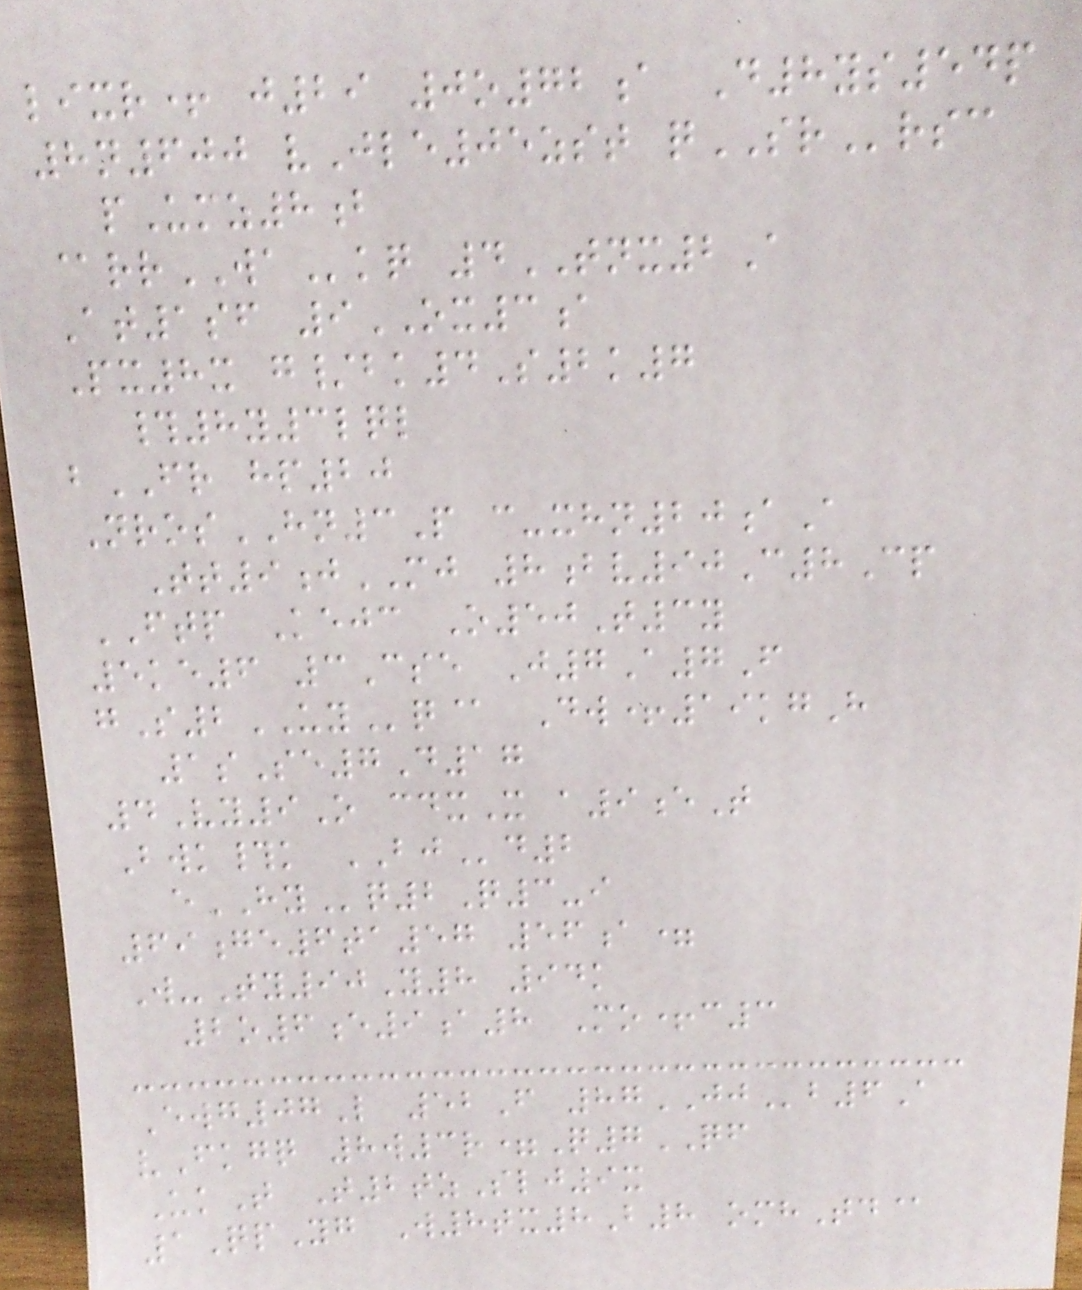lixr+ j29 0o72a D8ys54p
8n600 vJle05zst qSRrsc
pUmz8b
@rrWAkq 4TNX2A
At1sf 9OX3a
Px8x g/bk4S2k7
#8y3lql
bFR hp20
NrosHN3P c-xhn20aA
Tt9jMJ 8bv90C8Cp
FTP Kejc O50T3y
5ke6 3Cse J7A7F
gS2UYq@ Dw+19kgH
1sSe7D17
4Vy9O cdxX a9eT
Bwk#k BJd2
eHYq2Q3-i
69ge6ta57 56a=
W-Ty90Y8 94k
2o6e9a8 Mo+c3
Ewg07L 52F 87JJb6A
vFkgq 8w3r=Q7QF
UkT T2tzSlj9x
1QpYg W8tx8B8 omhTd@
